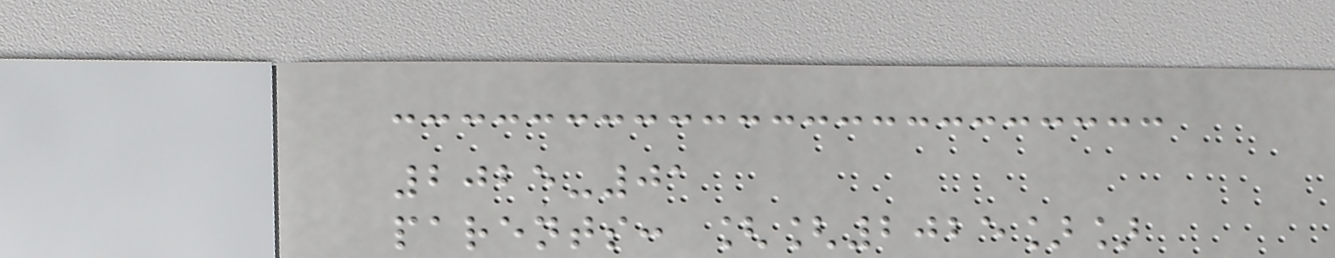2025-01
parents: [[2025]]
